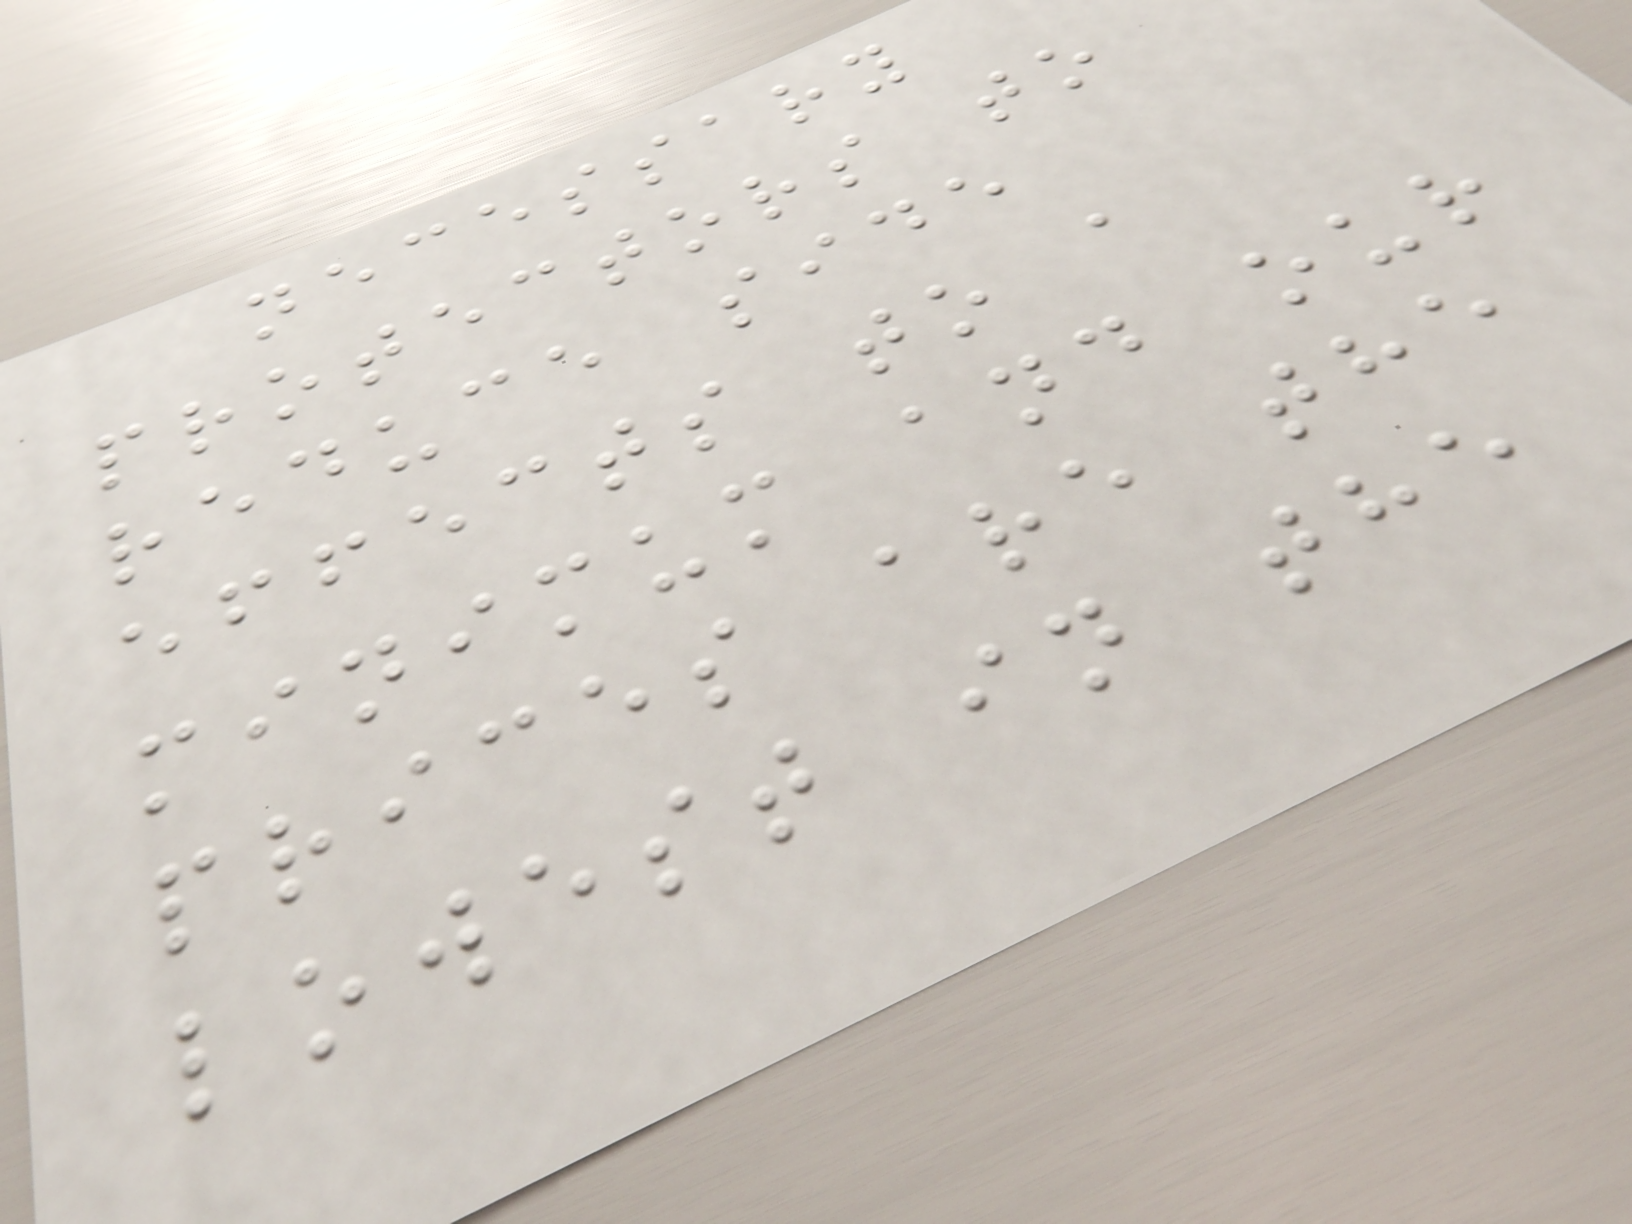necessary
protectors to
reduce side
effects to a
minimum and our
prices are the
lowest in the
